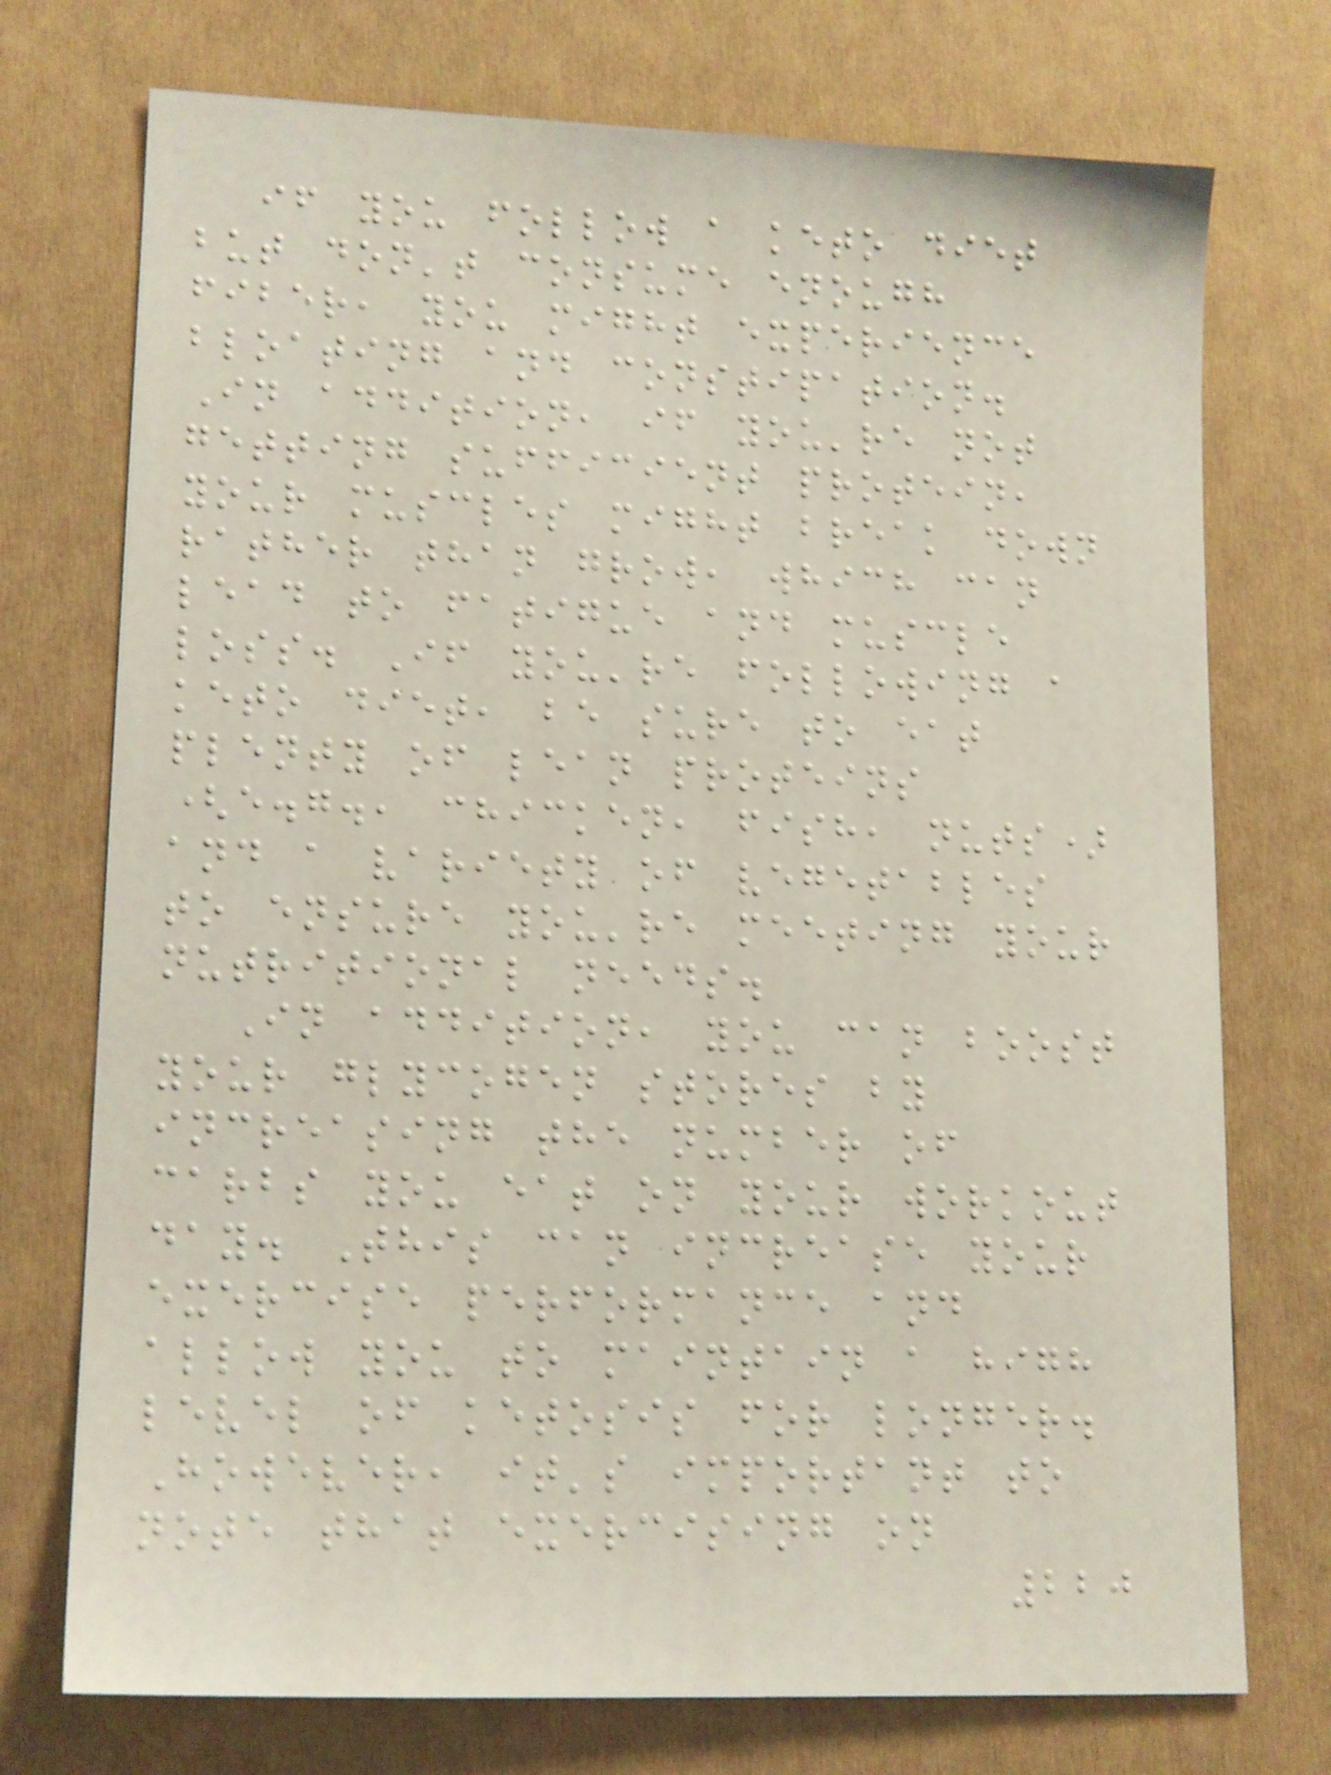if you follow a keto diet
but don't consume enough
fiber, you might experience
bloating and constipation.
In addition, if you're not
getting sufficient protein,
your muscles might break down
rather than grow, which can
lead to fatigue and muscle
loss. If you're following a
keto diet, be sure to eat
plenty of lean proteins
(e.g., chicken, fish, nuts)
and a variety of vegetables
to ensure you're meeting your
nutritional needs.
In addition, you can boost
your glycogen stores by
increasing the number of
carbs you eat on your workout
day. This can increase your
exercise performance and
allow you to maintain a high
level of ketosis for longer.
However, it's important to
note that exercising on
220
